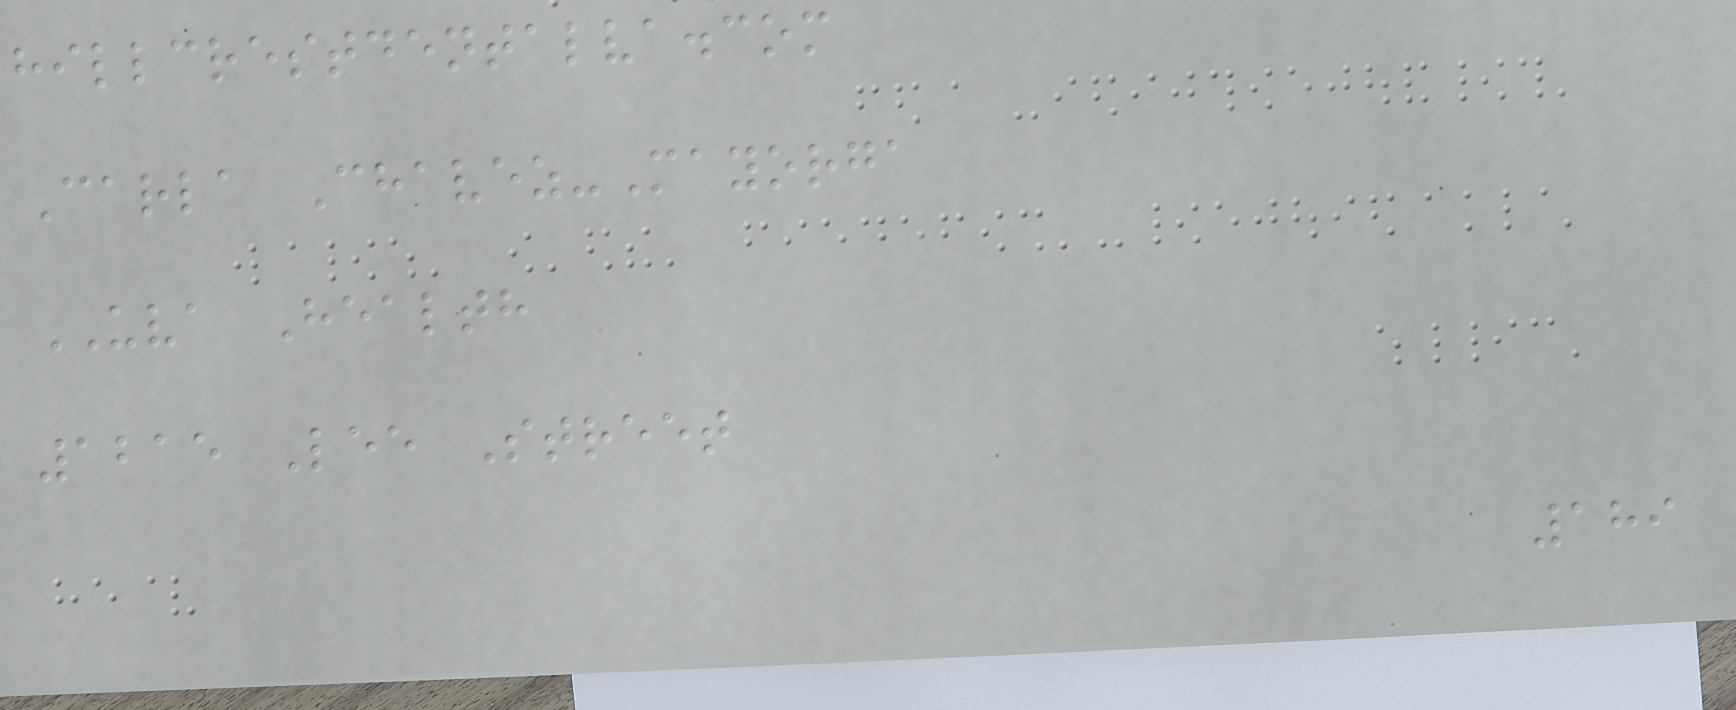hillcrestdentalva.com
Carla Chavez-Mayorga
UVA Health
1215 Lee Street
189
